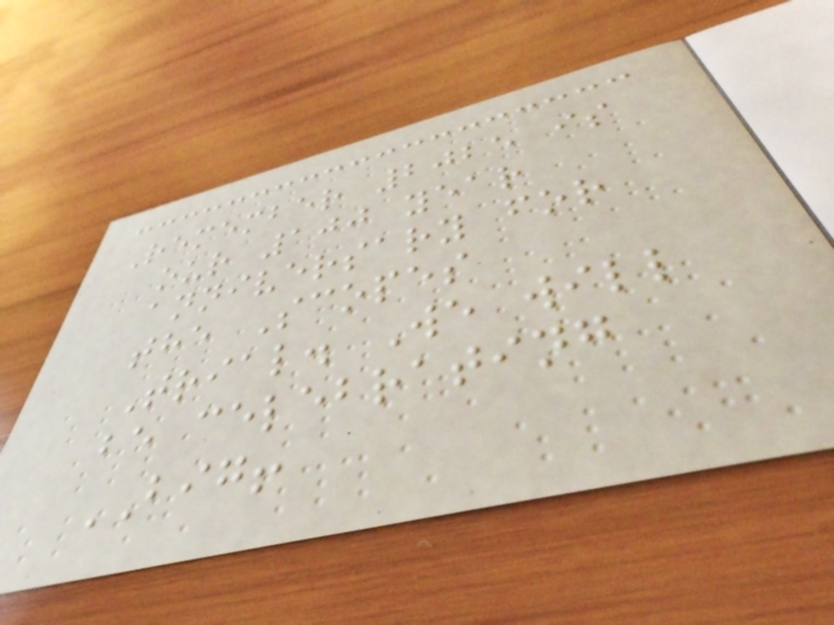Remember 2025 is
our 100 year
anniversary for
the Scopes
Trial. We will
be celebrating
BIG!
